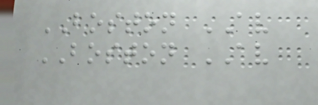BOSTON AV
BOSTON AV
